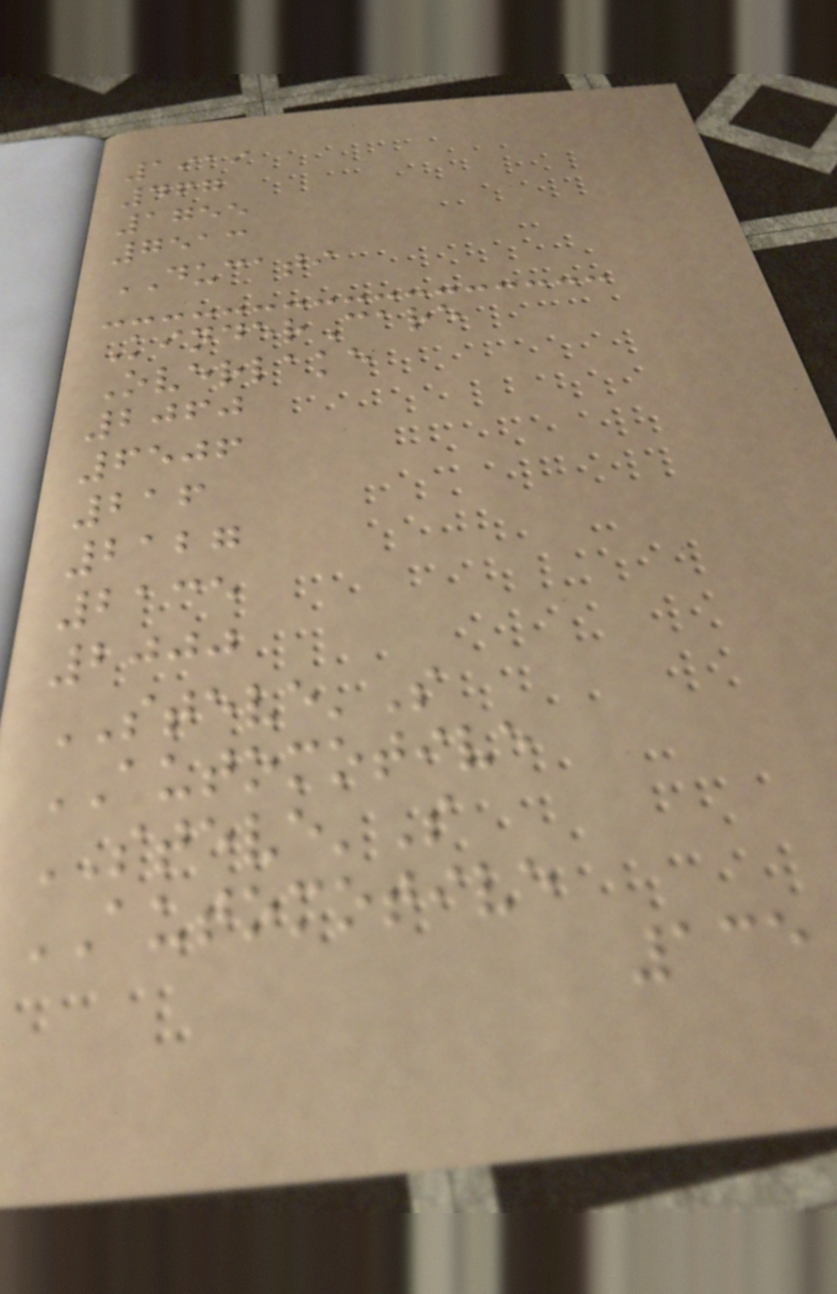1919
467
1755
7513
DUCATI
KinderCare
Overlake
2060
6506
216
2127
2135
2000
STEVE'S
AUTOMOTIVE
STEVE'S
AUTOMOTIVE
135
